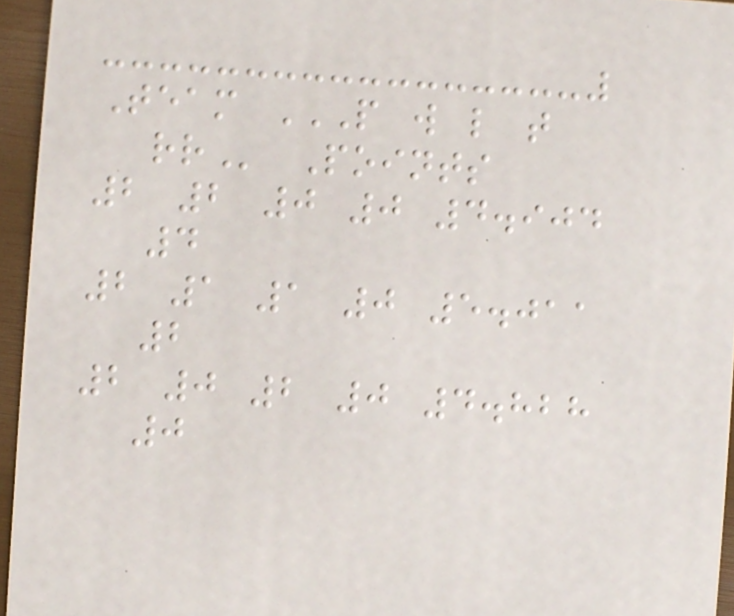Team P W L T
RR Points
2 2 0 0 4.904
4
2 1 1 0 5.011
2
2 0 2 0 4.828
0
